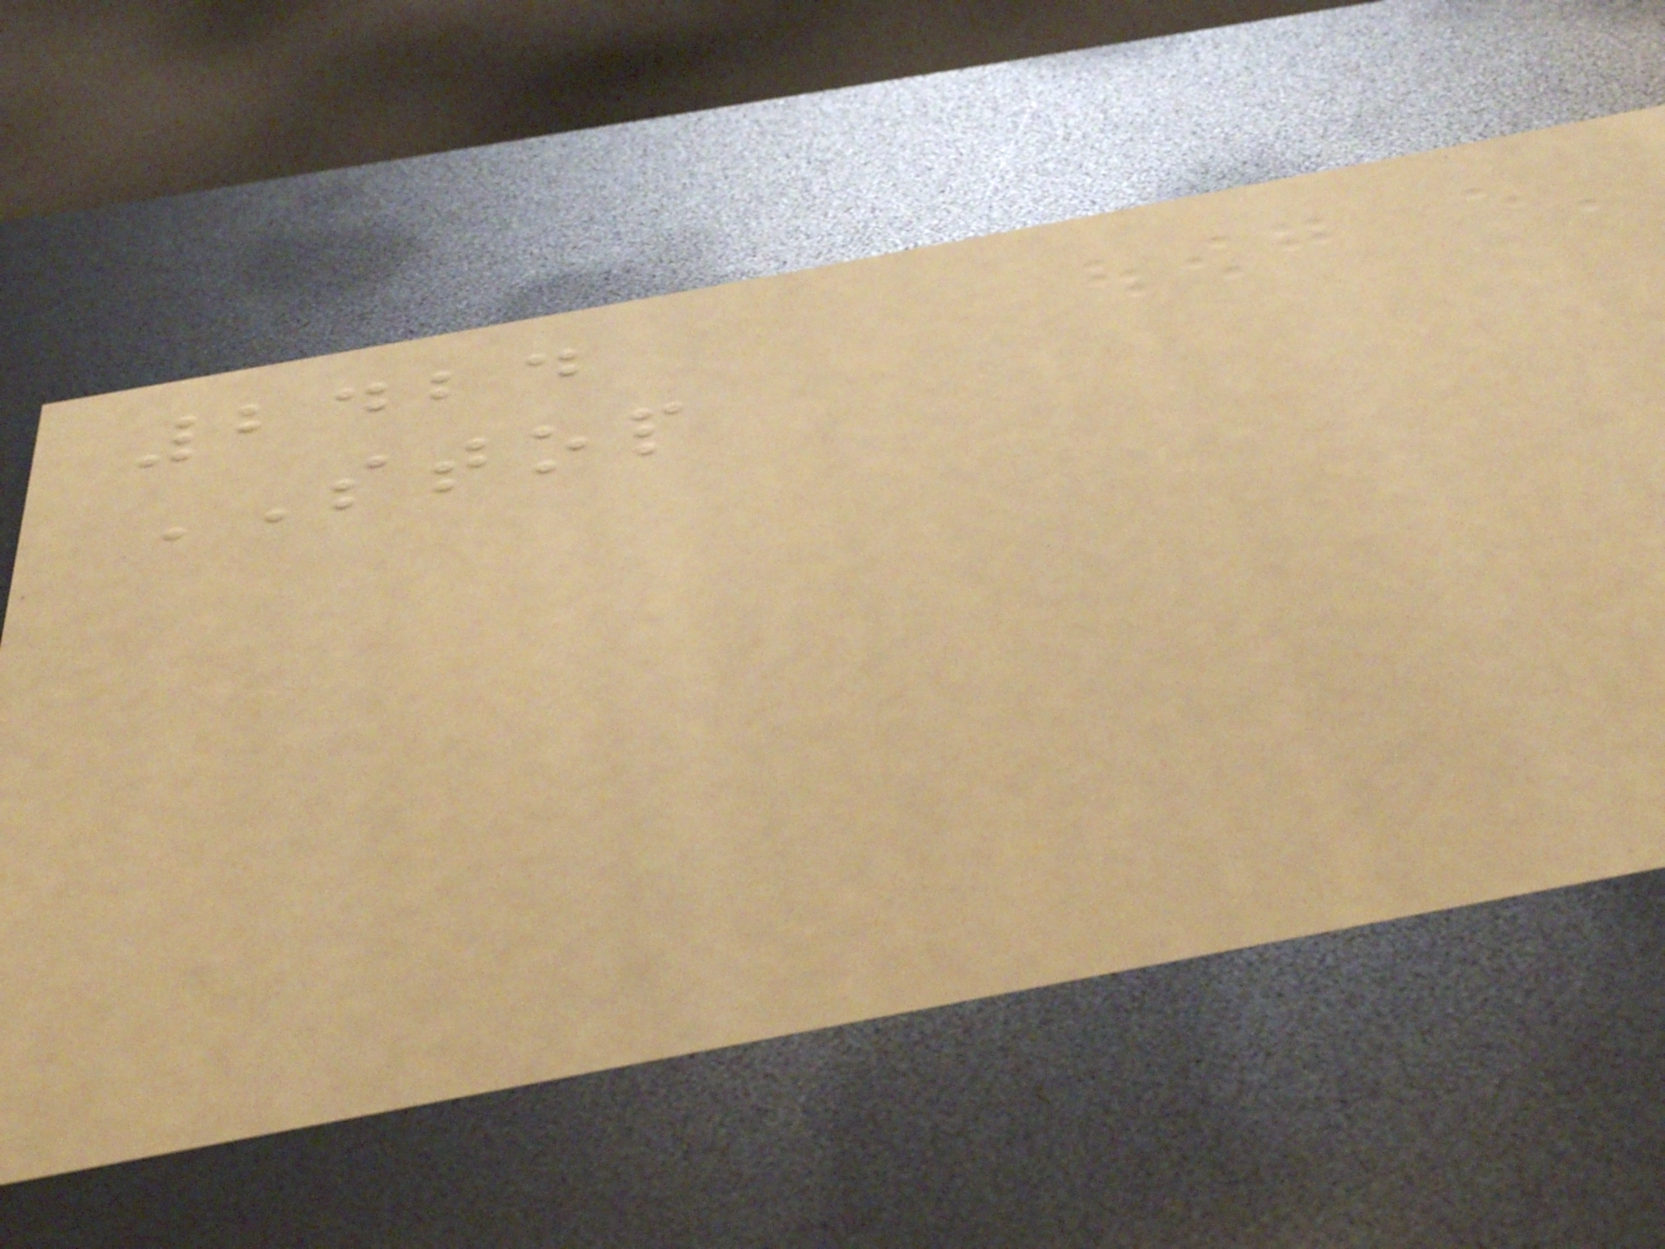2424
STOP
